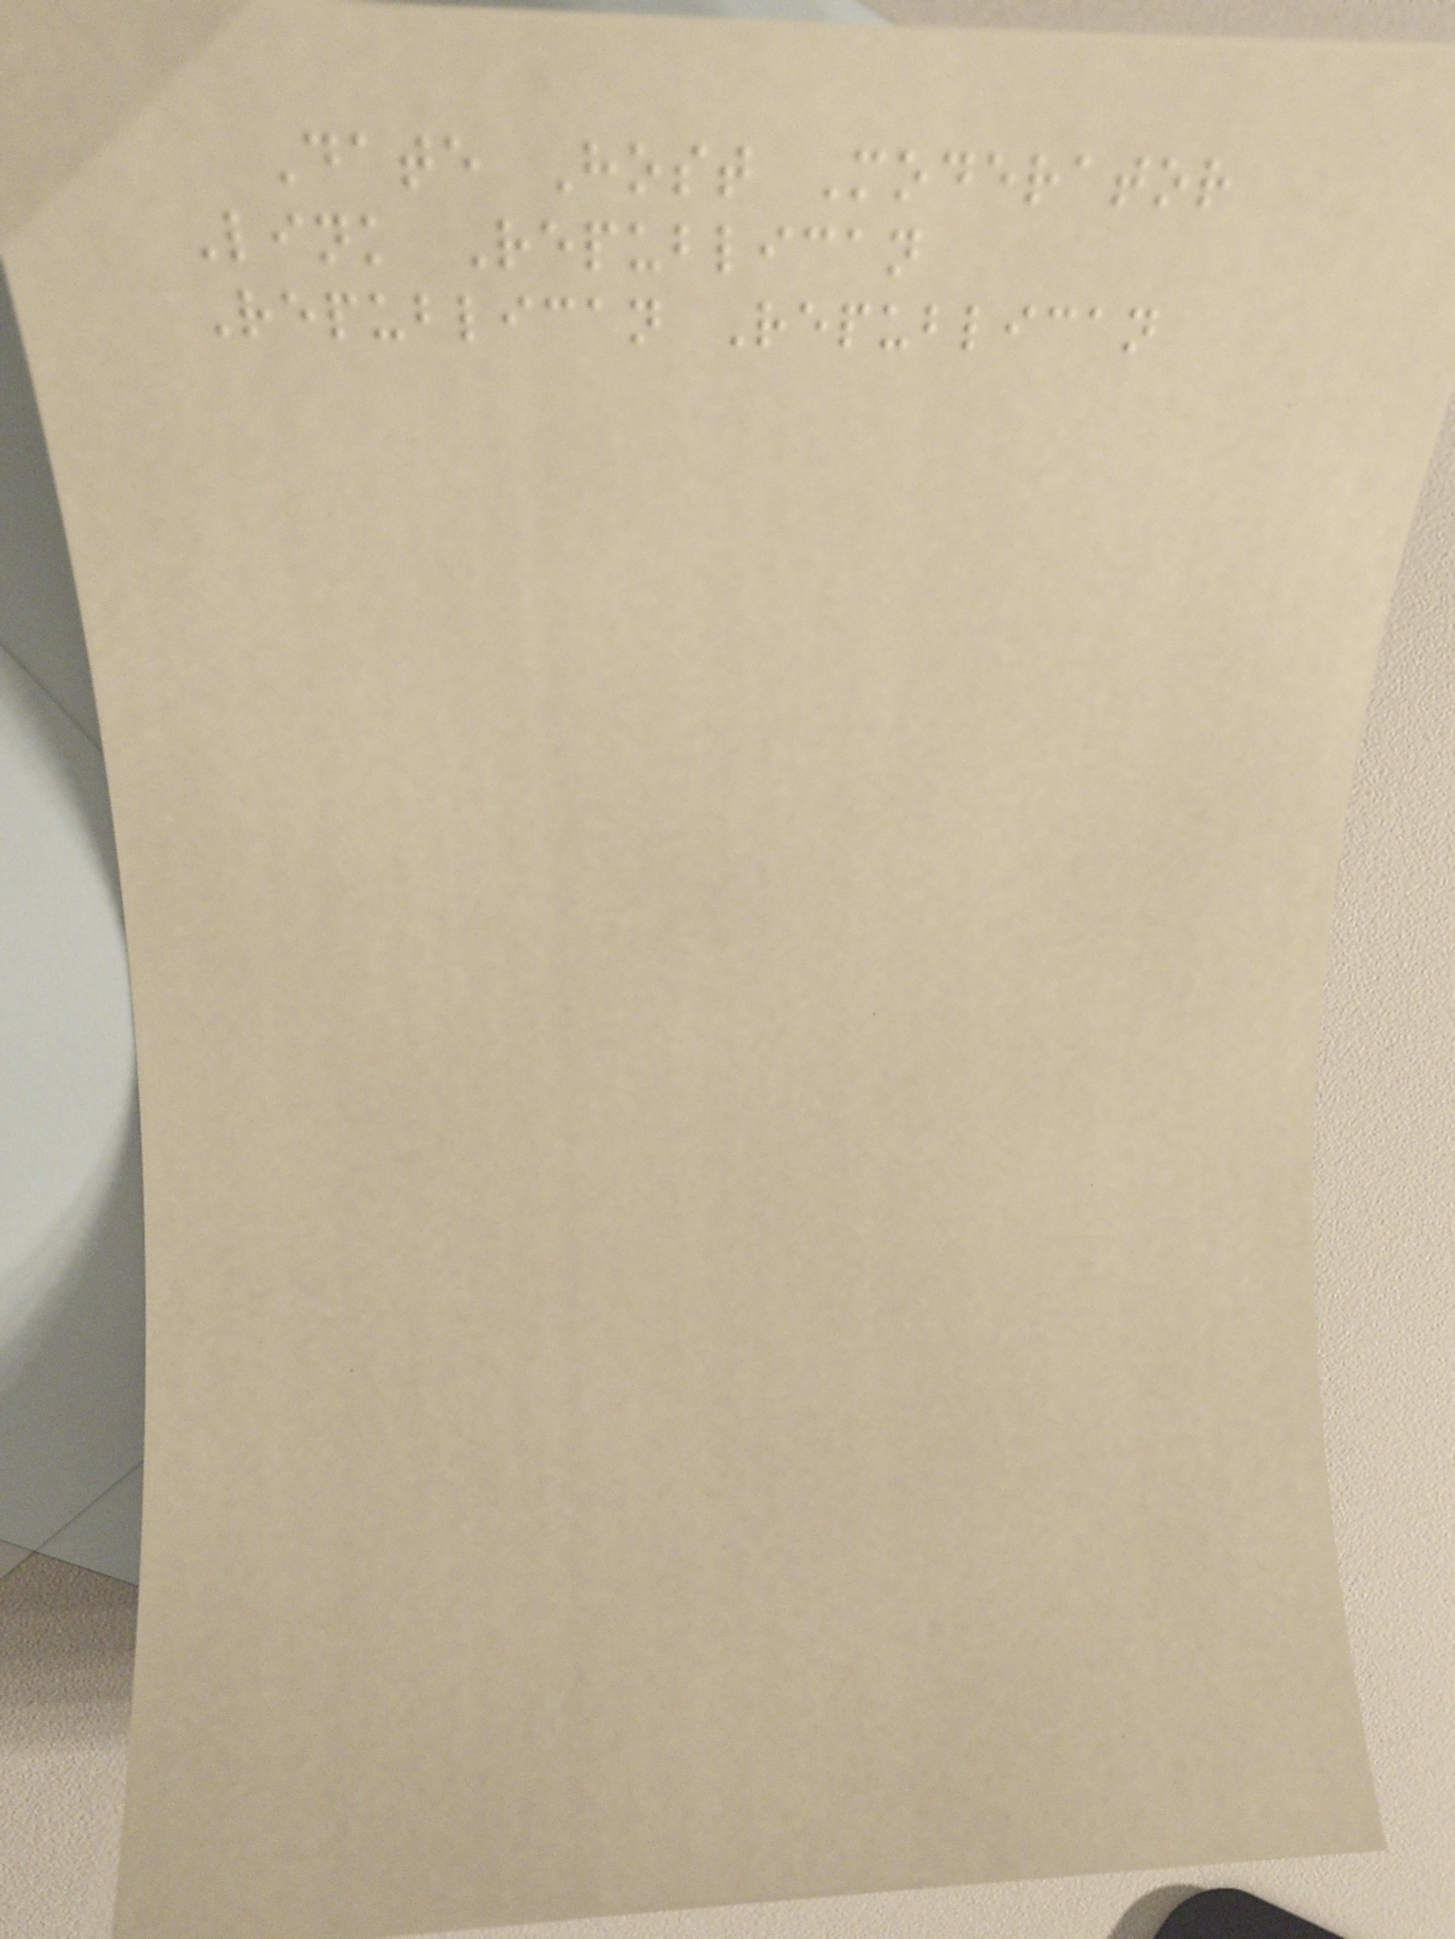Date Host Moderator
Link Republican
Republican Republican
